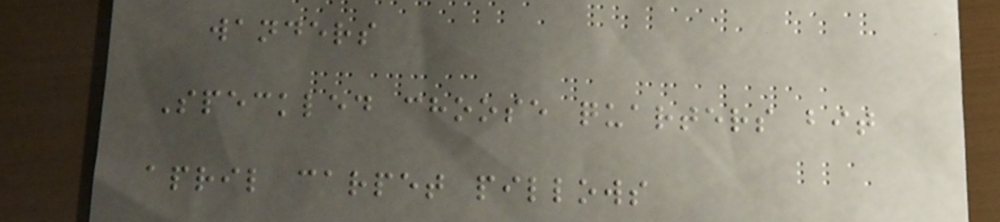wanders
Speckled choose quarters bit
april carpet pillows
